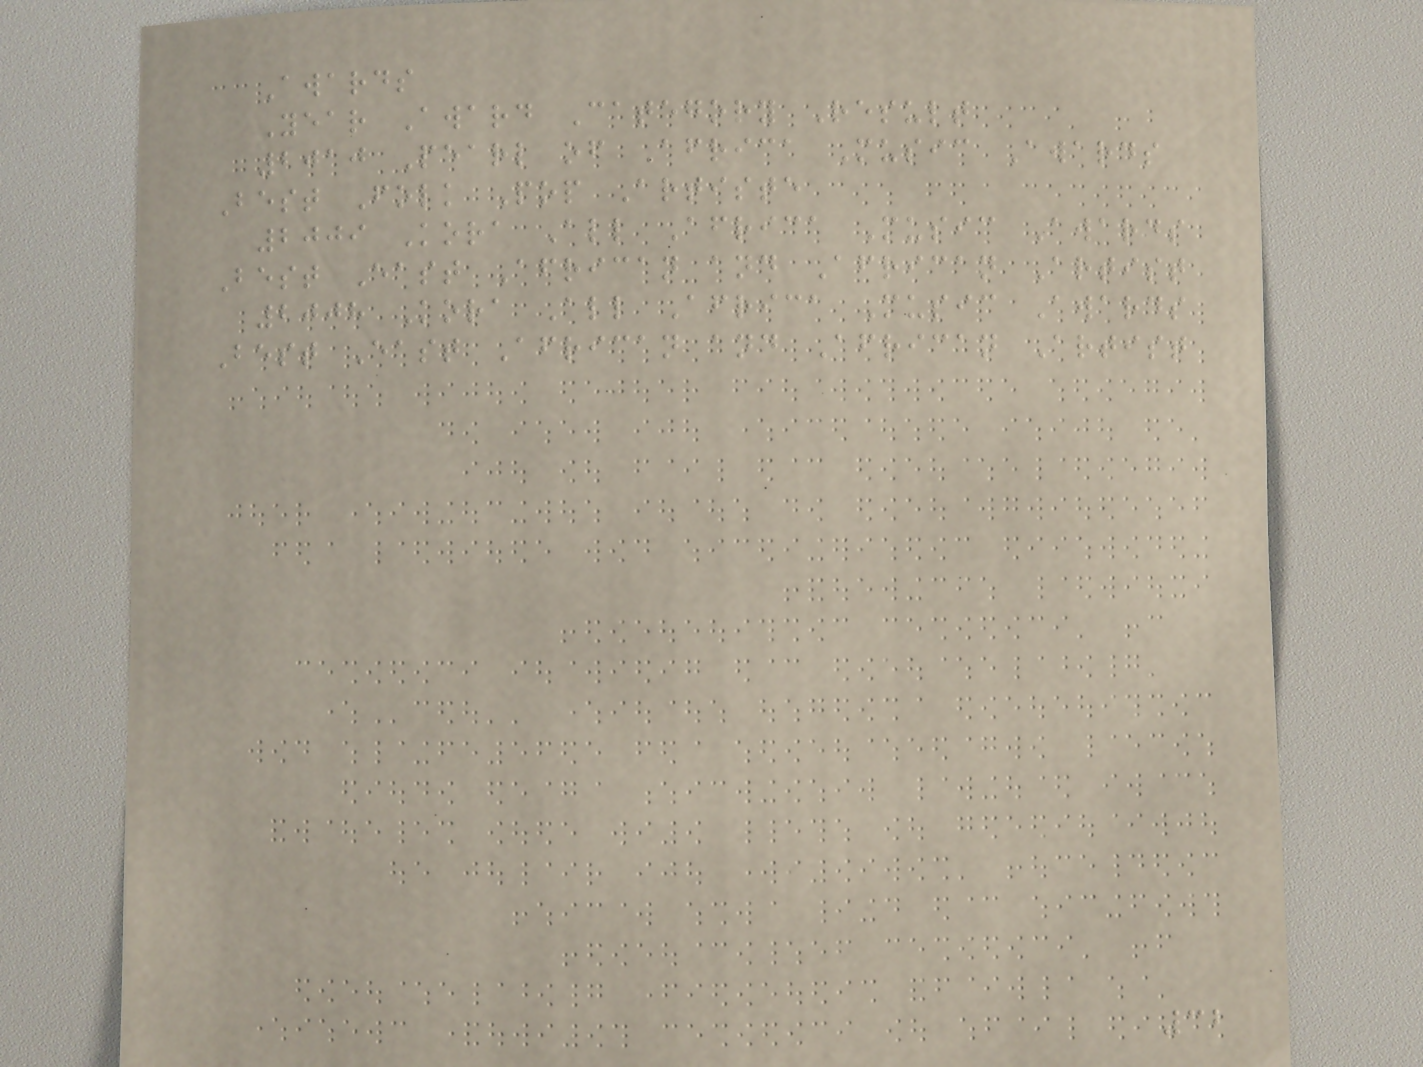Awards
Year Award Category Result
2010 Pearl of Africa Music Awards
Best Folk Pop Artiste
2009 Kora All Africa Music Awards
Best East African and African Artist
2008 Kora All Africa Music Awards
Best East African and African Artist
32
